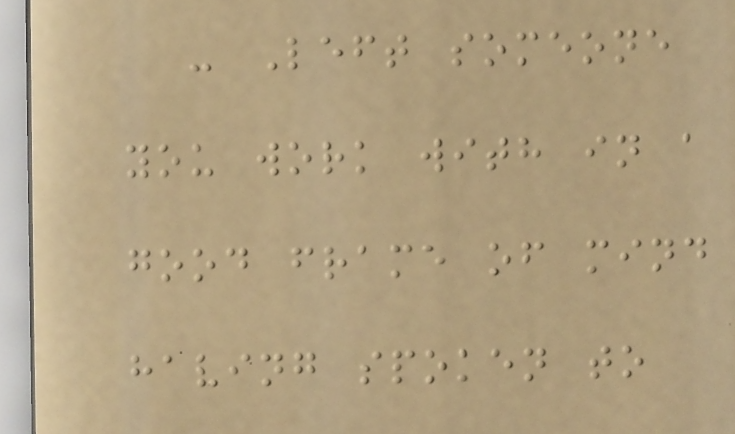- Left someone
you work with in a
good frame of mind
having spoken to
